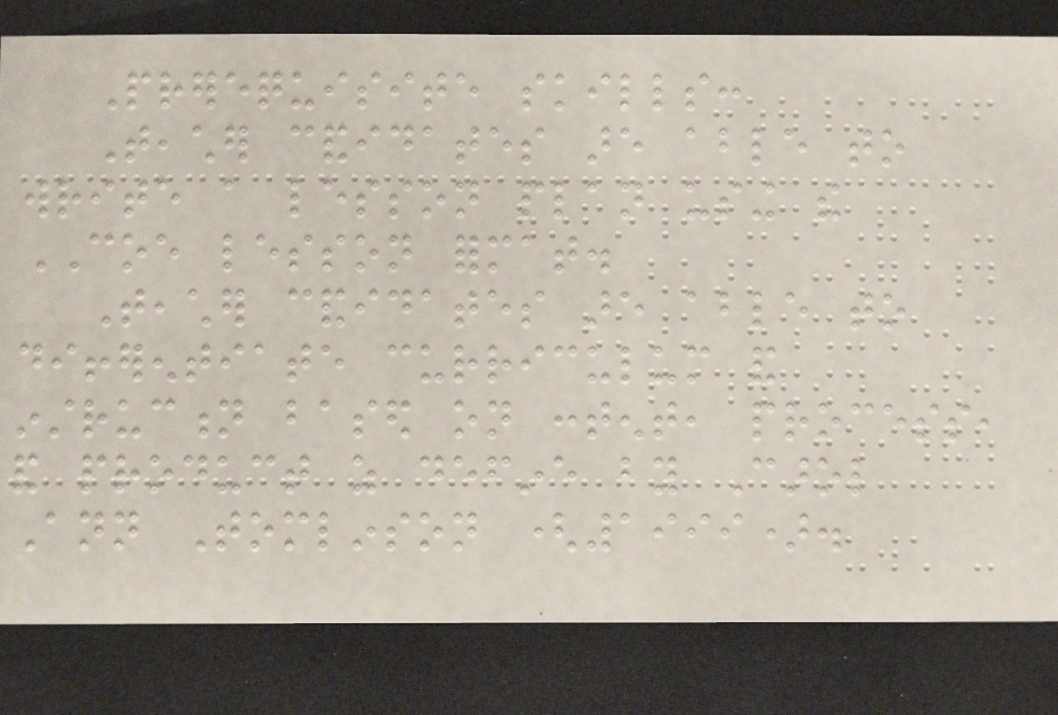Prerequisite skills:
Teacher candidates are able to
write a lesson plan using the
COE lesson format.
Teacher candidates are able to
differentiate curriculum and
instruction based on content, process,
and product as define by Carol
Ann Tomlinson (1999).
